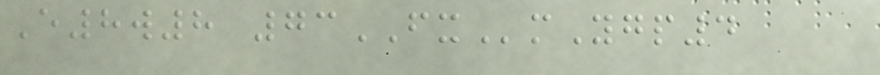E8w8 73FXmYgp4
